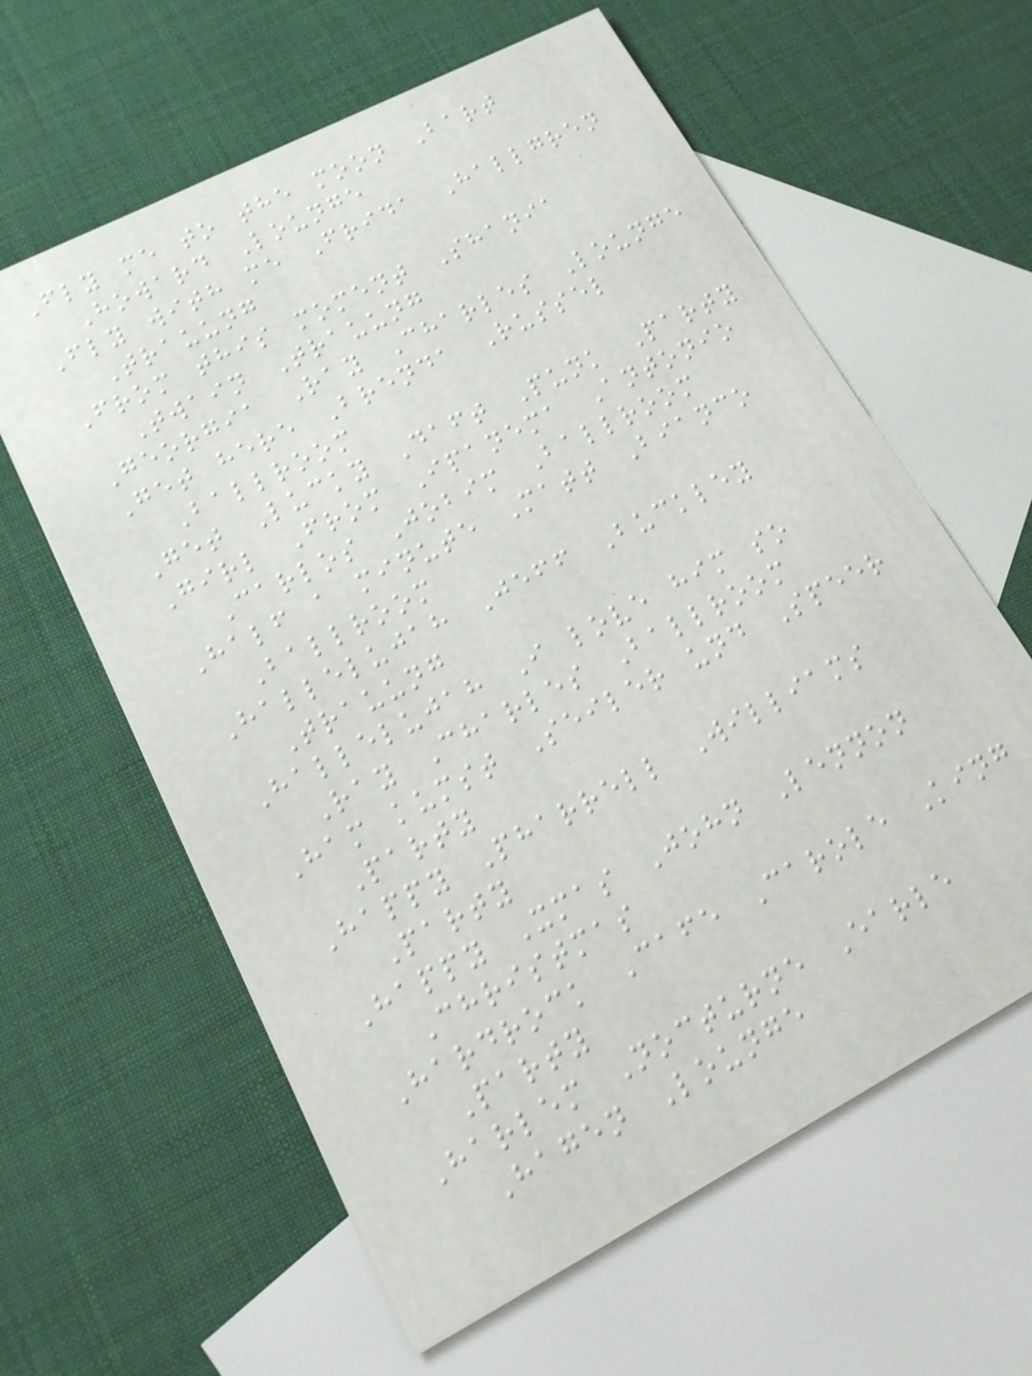Fly me to the moon Bart
Howard Lounge
Fly with me Frida Hallgren
Trauung
From this moment Shania
Twain Trauung
Georgia Ray Charles Lounge
Get here Brenda Russel
Ballroom
Get Lucky Daft Punk Party
Girl From Ipanema Antonio
Carlos Jobim Ballroom
Half a minute Matt Bianco
Ballroom
Hallelujah Jeff Buckley
Trauung
Hallelujah I love him so
Ray Charles Ballroom
Ham kumst Seiler und Speer
Party
Happy Pharrell Williams
Party
Happy Xmas John Lennon
Christmas
Hardrock Cafe Carole King
Party
Harlem Nocturne Earle
Hagen Lounge
